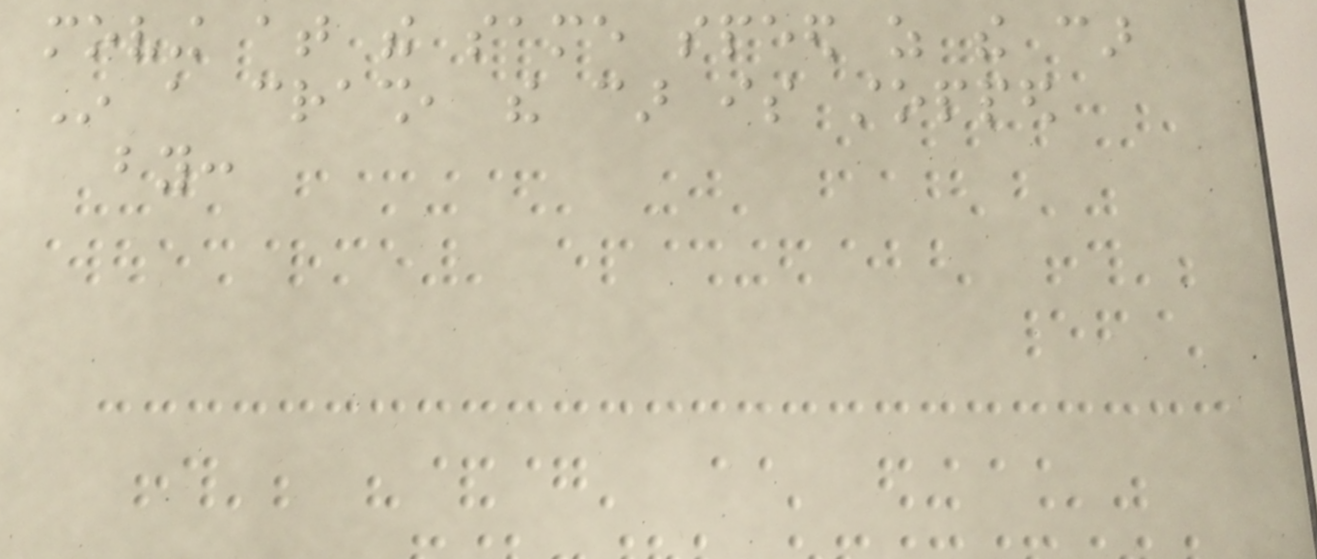moving at the same speed as the car
In a crash, the car is stopped
by:
